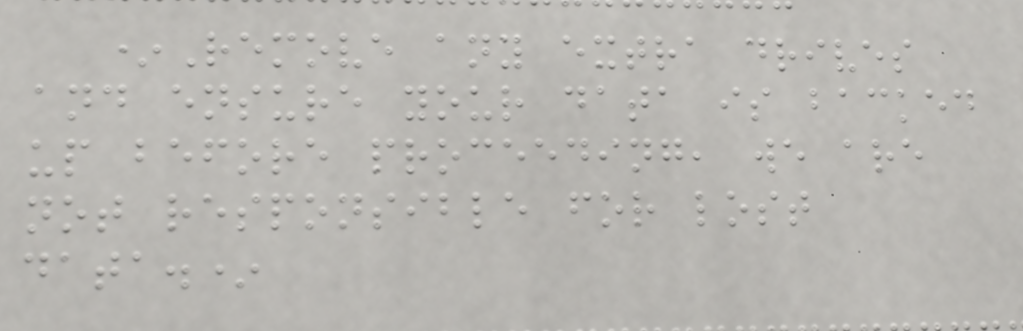*Remove any extra drives
and ensure your data is backed
up before proceeding, we are
not responsible for lost
data.*
